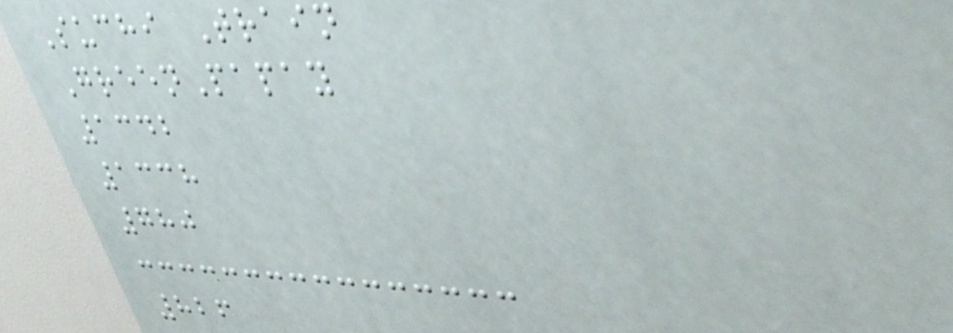Suchi Train
GreenPapay
1342
1338
780
826
